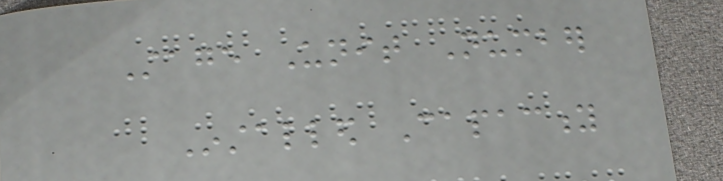Stage Unit Number
Installed Capacity
